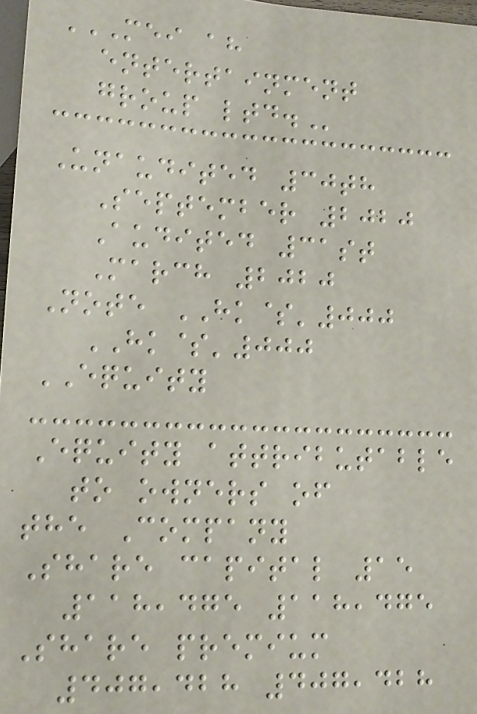MEI AH
ENTERTAINMENT
GROUP LTD.
Unaudited 30th
September 2020
Audited 31st
March 2020
Note HK$'000
HK$'000
EQUITY
Equity attributable
to owners of
the Company
Share capital 15
118,475 118,475
Share premium
407,428 407,428
